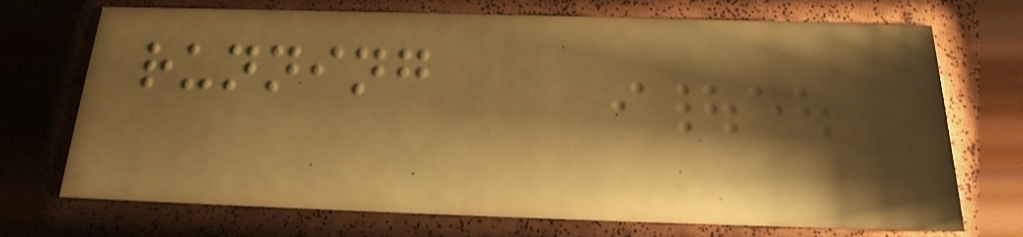running
